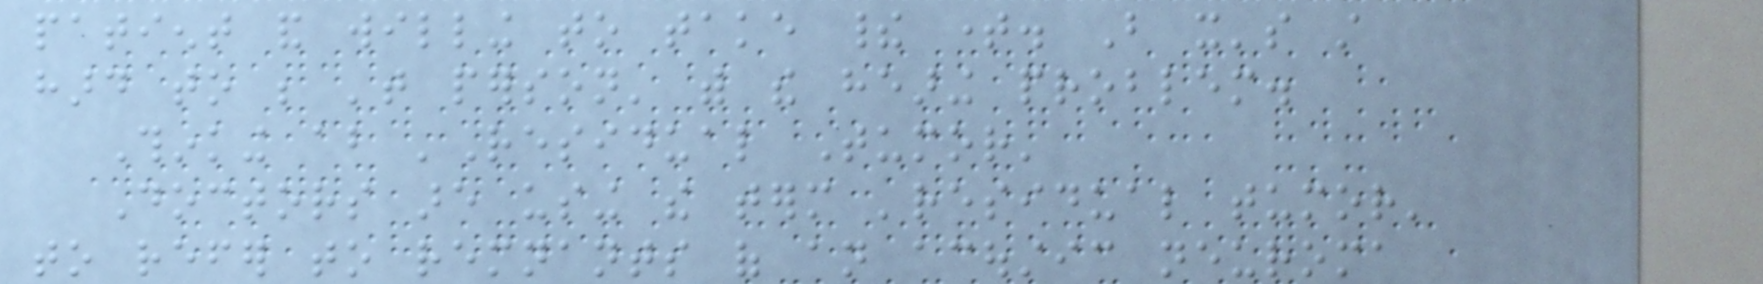patient and willing to take their time. But it's still
hard to be 'that person' with the hearing problem.
Thinking about 'Residual Tumor'
Doctors are using the term 'residual tumor'
to refer to remnants of an acoustic neuroma
